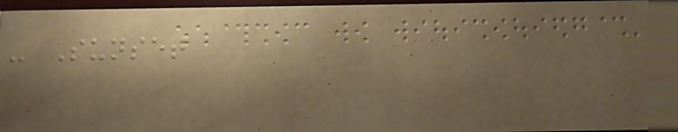- Sunset
